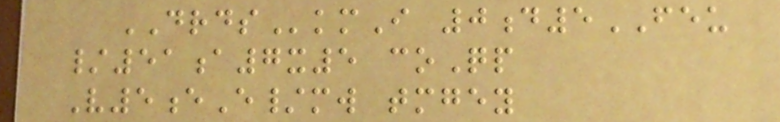DRDSkmI 0d5FEU
/51a7x5 coQp
V5eE/mw tmgey
